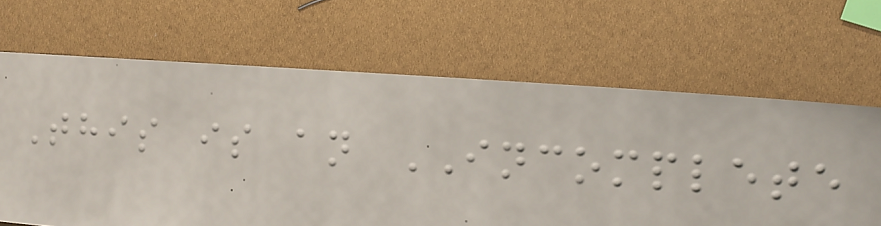This is an INCOMPLETE
